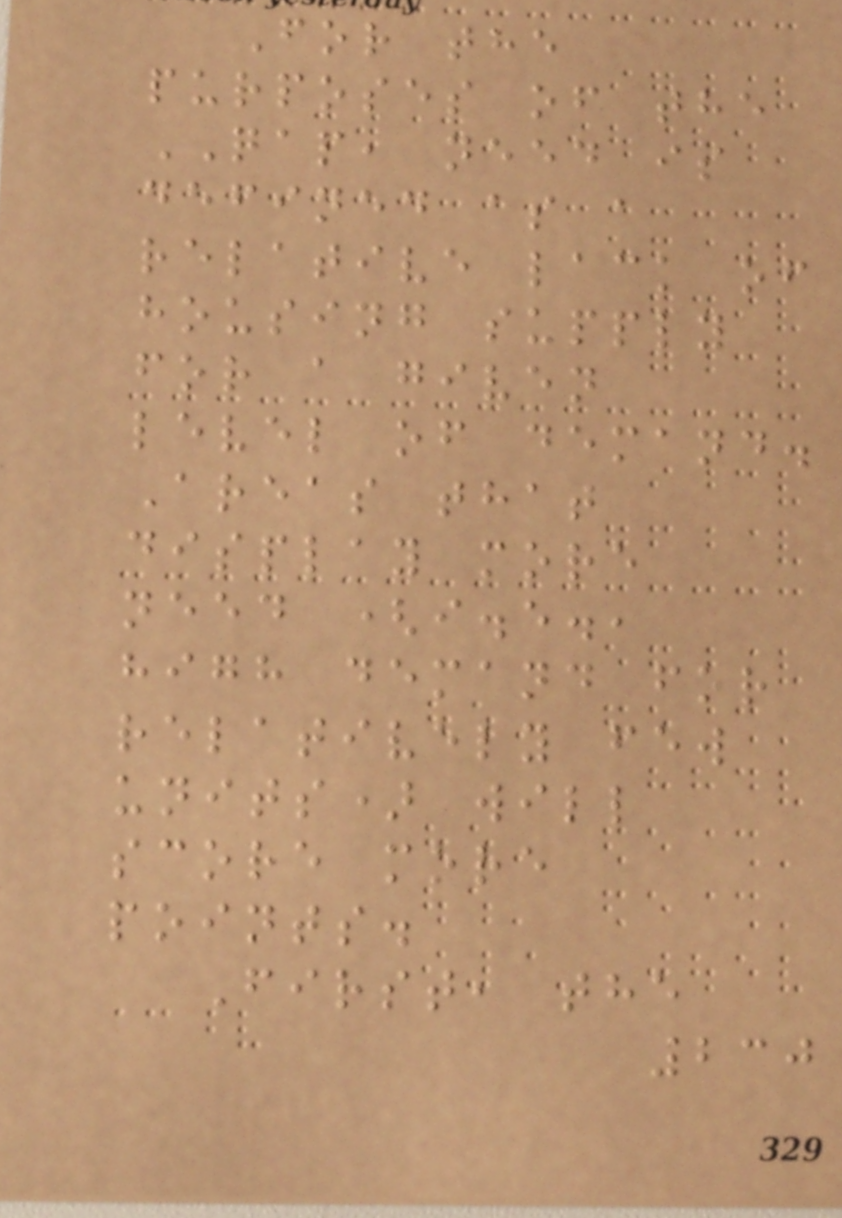For the
purposes of the
QAP, need is
defined as a
relative lack of
housing supply
for a given
level of demand.
Areas that
display more
need (i.e.,
high demand for
relatively few
units) will
score more
points.
First, the
230
